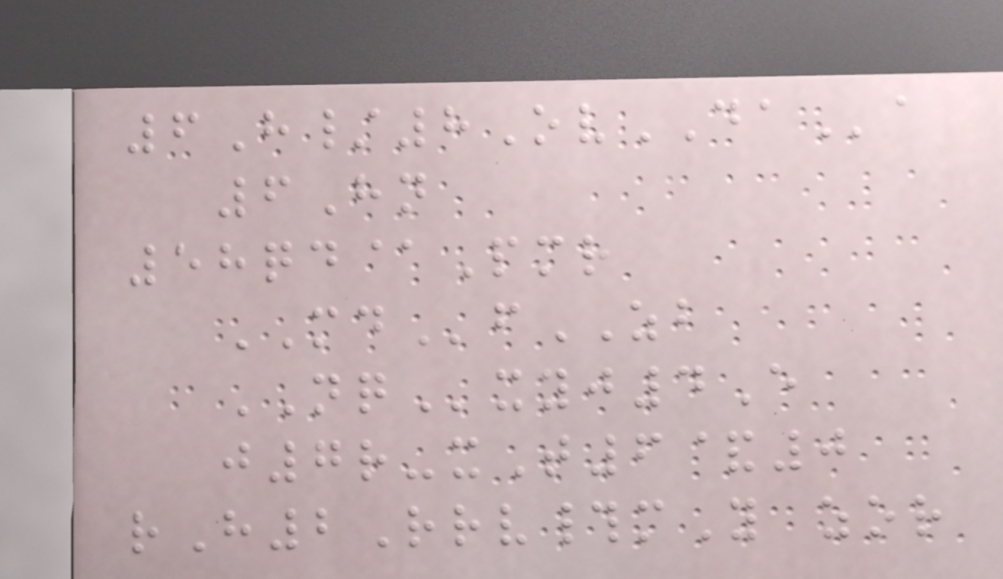6H/8OvDAa
6Hn
58qd@Pmr
MDfZB
NQxyj4E
j7r-xT6&0
rH2Rrv#mY zor
